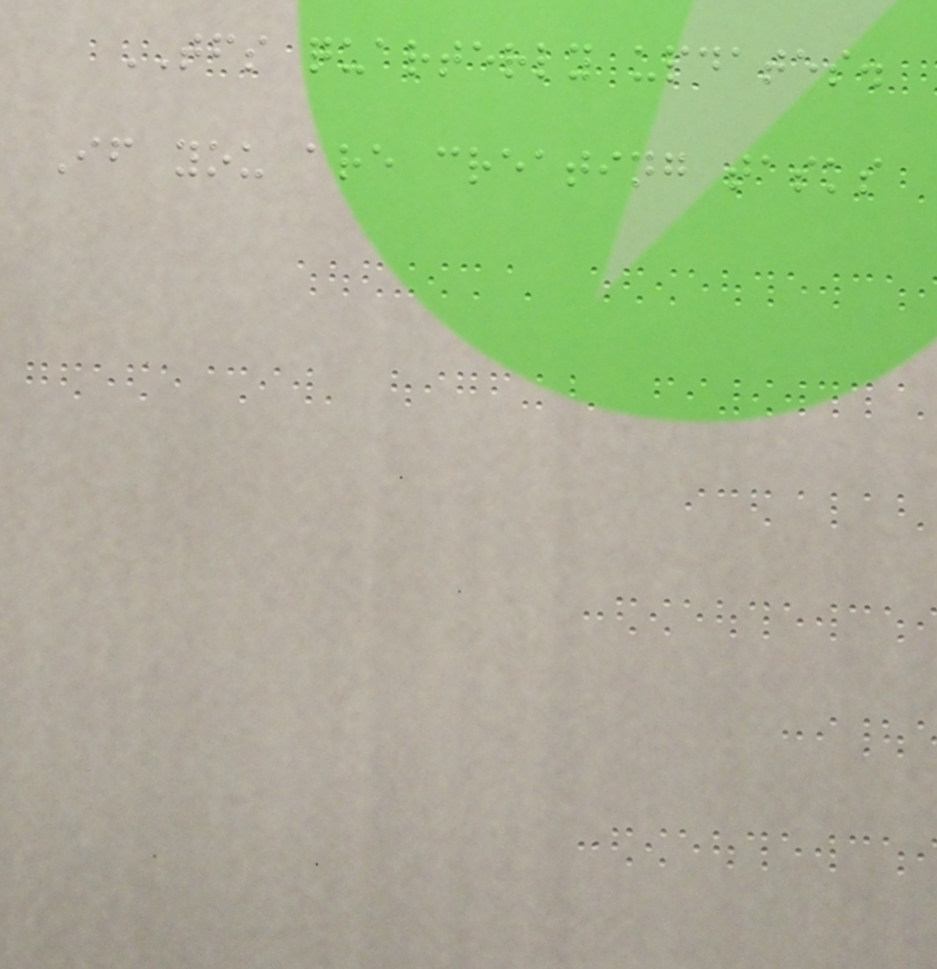TFS quarterly updates.
If you are creating tasks
